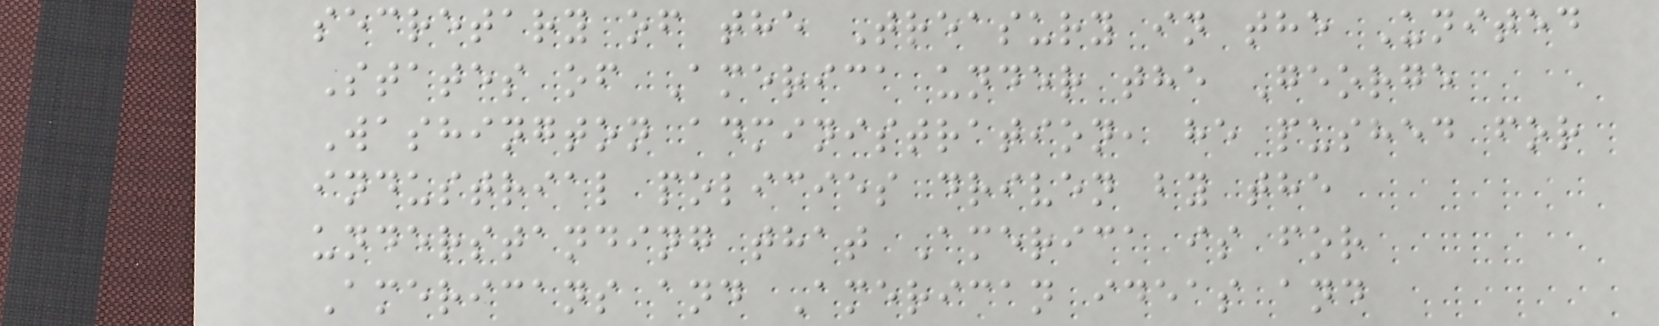secretary of the Treasury in the United
States of America under the George
Washington administration, he pushed for
industrial policies driven by the
understanding that America is for
Americans and American ideas and
